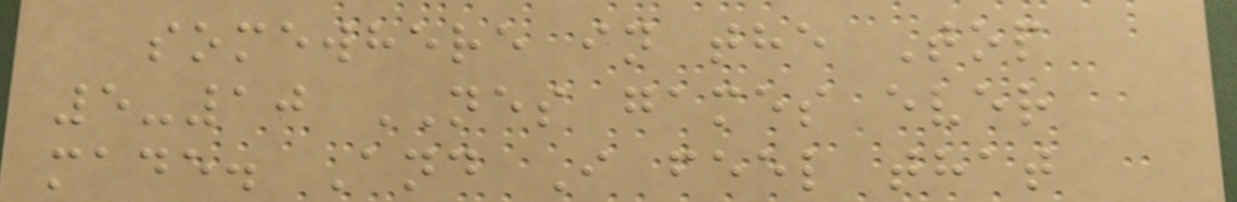somewhere in the Top
5-10 NES games ever
made. And I feel that
